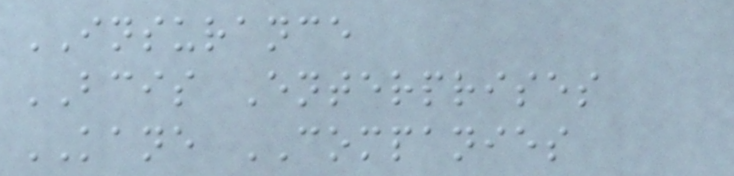INSURANCE
BCIS Enterprises
KANE COMPANIES
